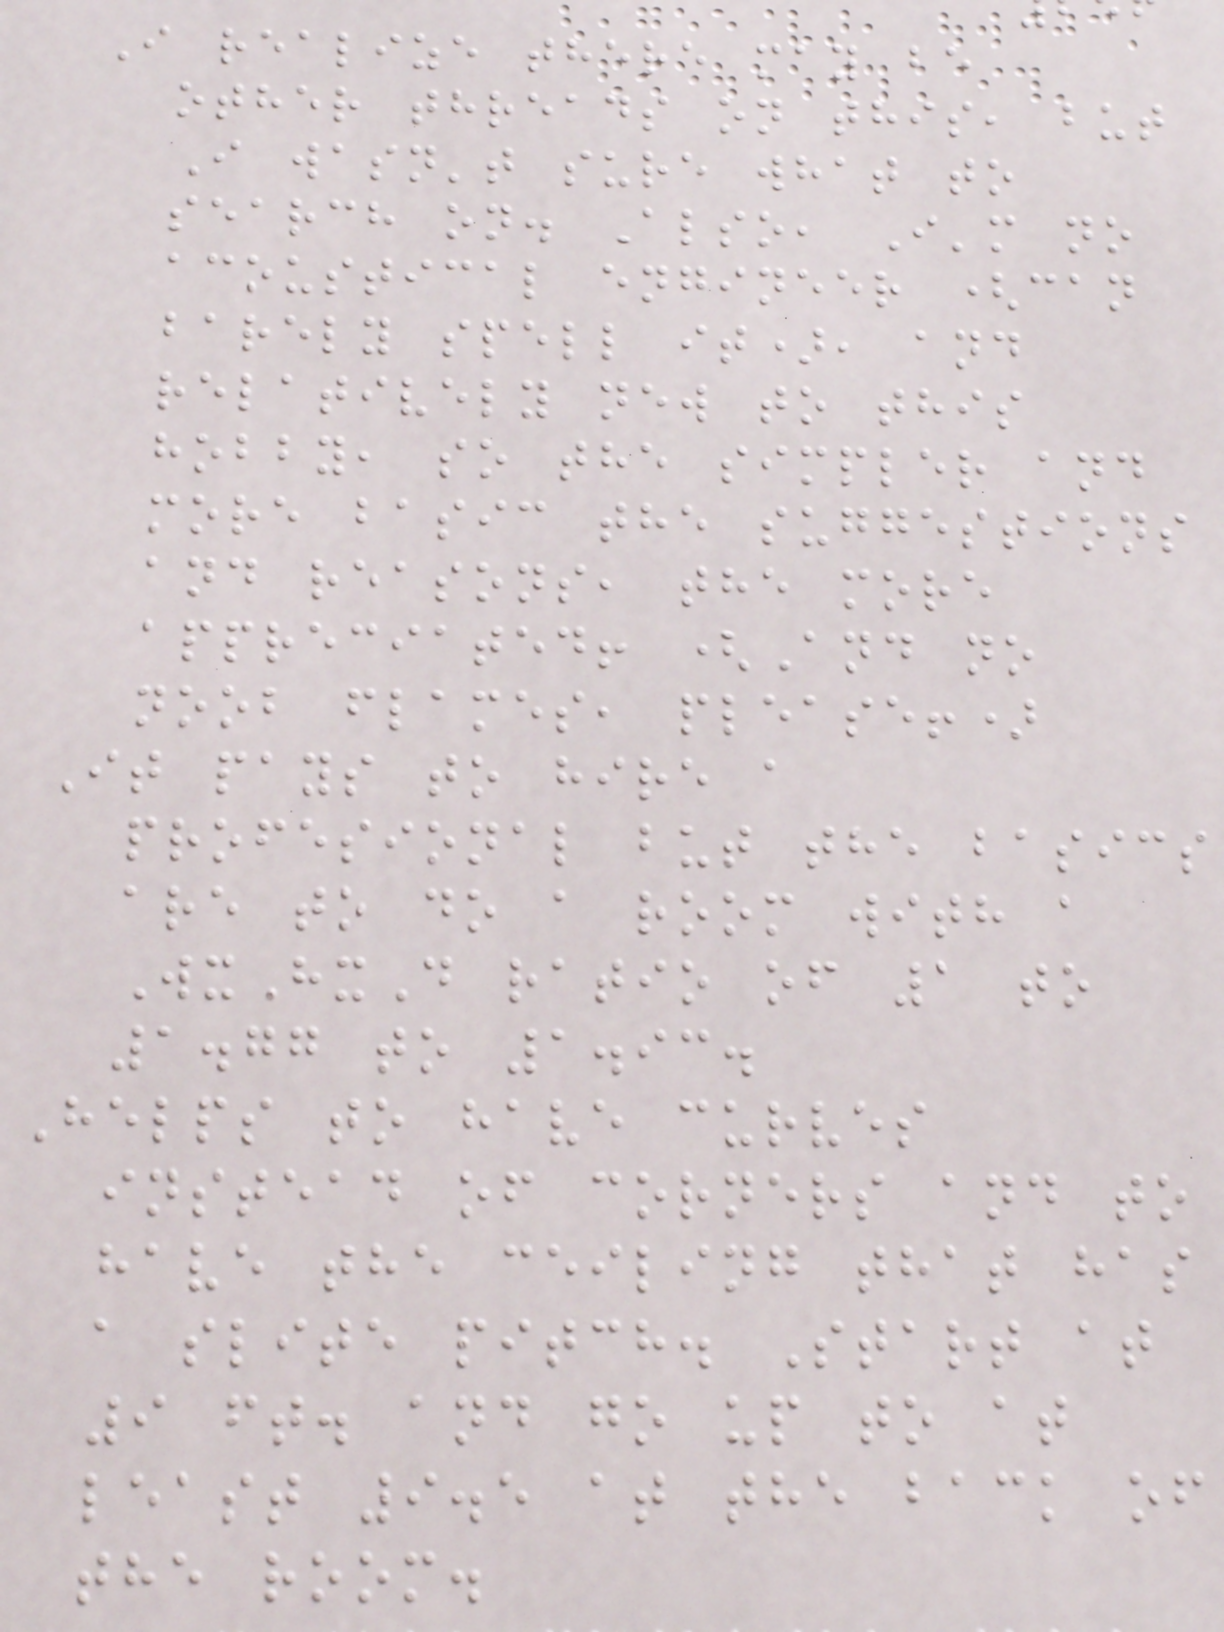I realize there may be
other threads on this, but
I wasn't sure what to
search on. Also, I'm no
acoustical engineer (can
barely spell it), and
relatively new to this
hobby, so the simpler and
more basic the suggestions
and reasons, the more
appreciated! (And no
noob flames, please!)
It pays to hire a
profesional but the basics
are to do a room with a
WxHxD ratio of 1 to
1.77 to 1.93.
Helps to have curves
instead of corners and to
have the ceiling that has
a slite pitch. Start at
9 ft. and go up to at
least 9.5 at the back of
the room.
